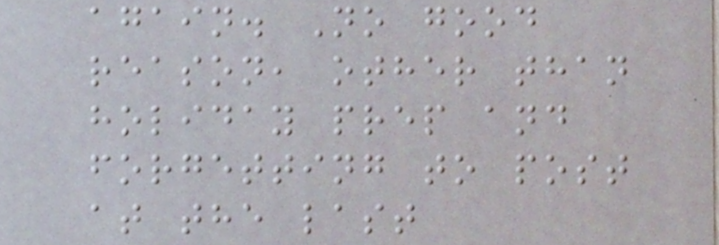again. No good
reason, other than
holiday prep and
forgetting to post
at the last
